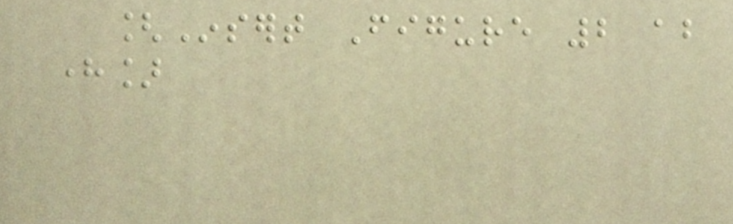[Insert Figure 2 about
here]
